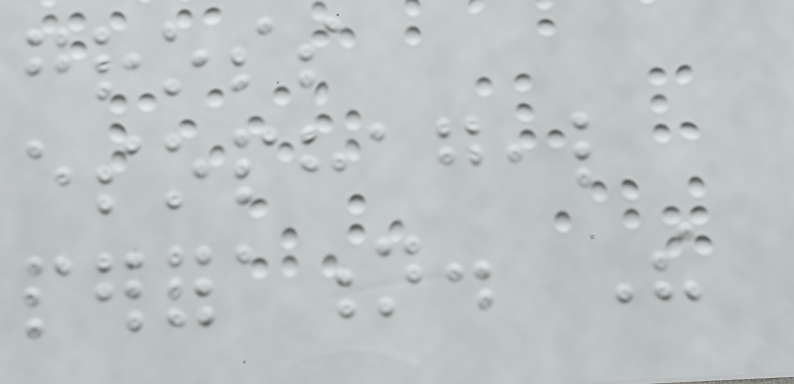gross
esophageal
perforation. The
